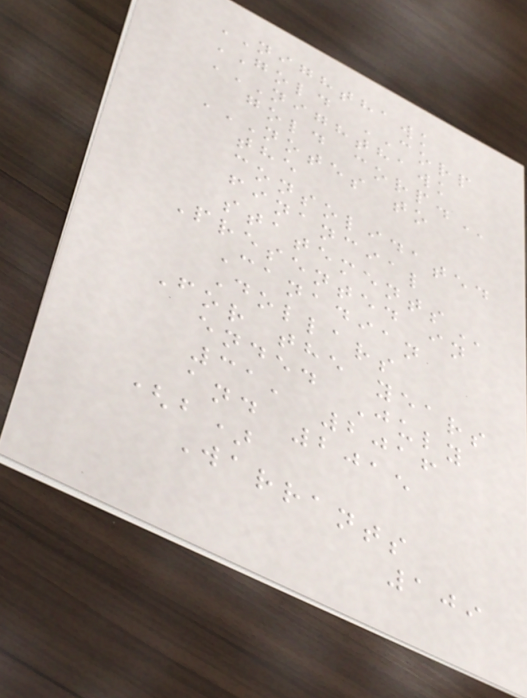NIGHTHAWK
GOLD CORP
NIGHTHAWK
GOLD CORP.
NOTES TO
THE
CONSOLIDATED
FINANCIAL
STATEMENTS
Presented in
Canadian
Dollars
For the years
ended July
31, 2016
and 2015
(b)
Warrants
109
